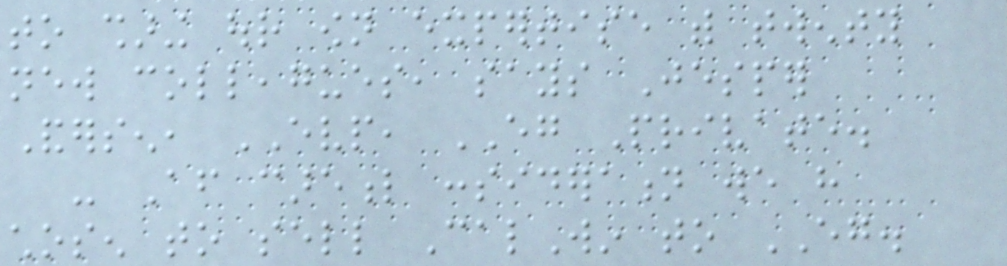to sharing our own expertise with twenty
new colleagues, says Jesper
Andersen, EVP, EG Private.
- After careful consideration we have
chosen to sell CalWin to EG.
